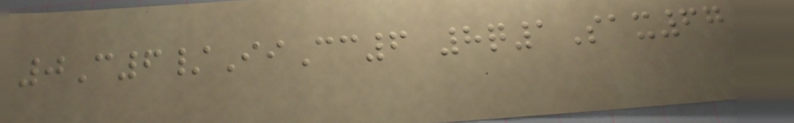0C6/IiCc6 8q1Sax67
